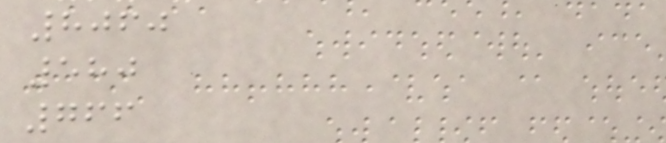8060
580
766
